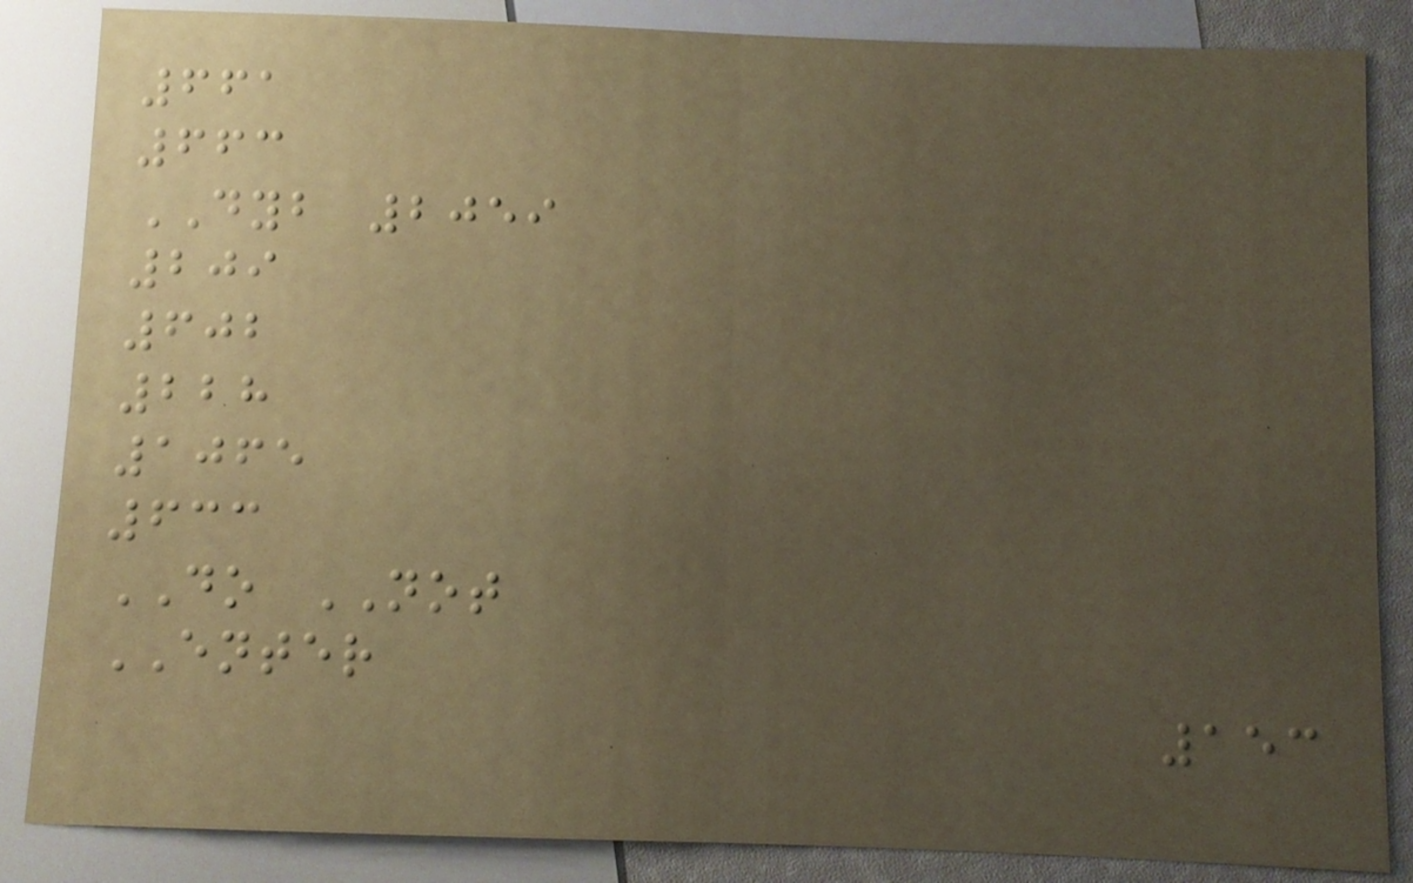661
663
DYB 2059
209
602
228
1065
633
DO NOT
ENTER
153
